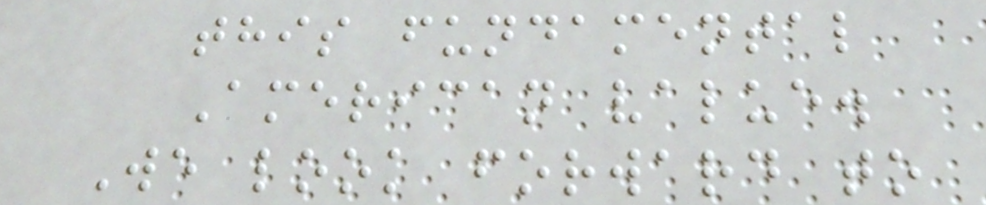this fundamental
American value.
We look forward to
